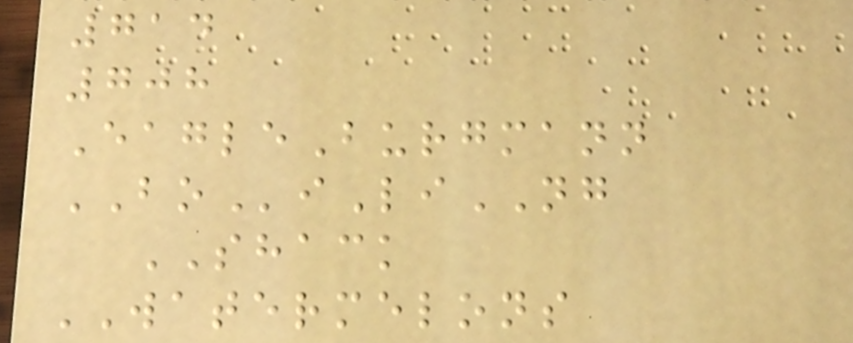714
708
EagleBurgmann
BOiLiNG
SHACK
WATERMELONS
